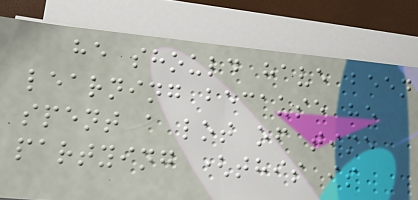he should have been
learning because he
spent a lot of time
partying (this is
